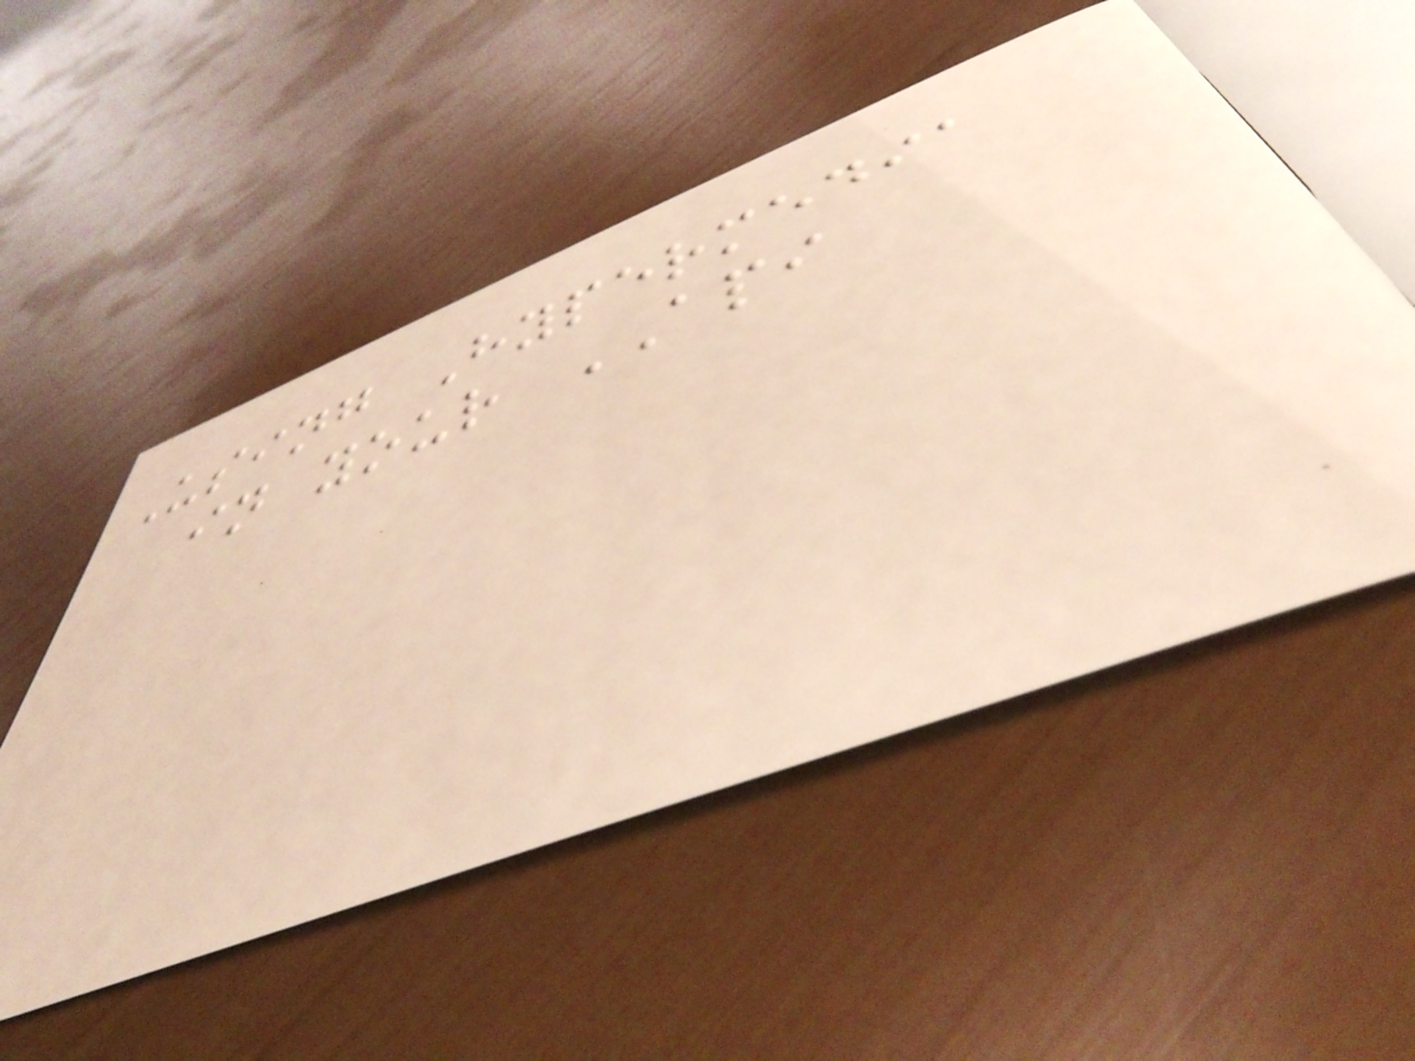Using Hypermedia
in your API
